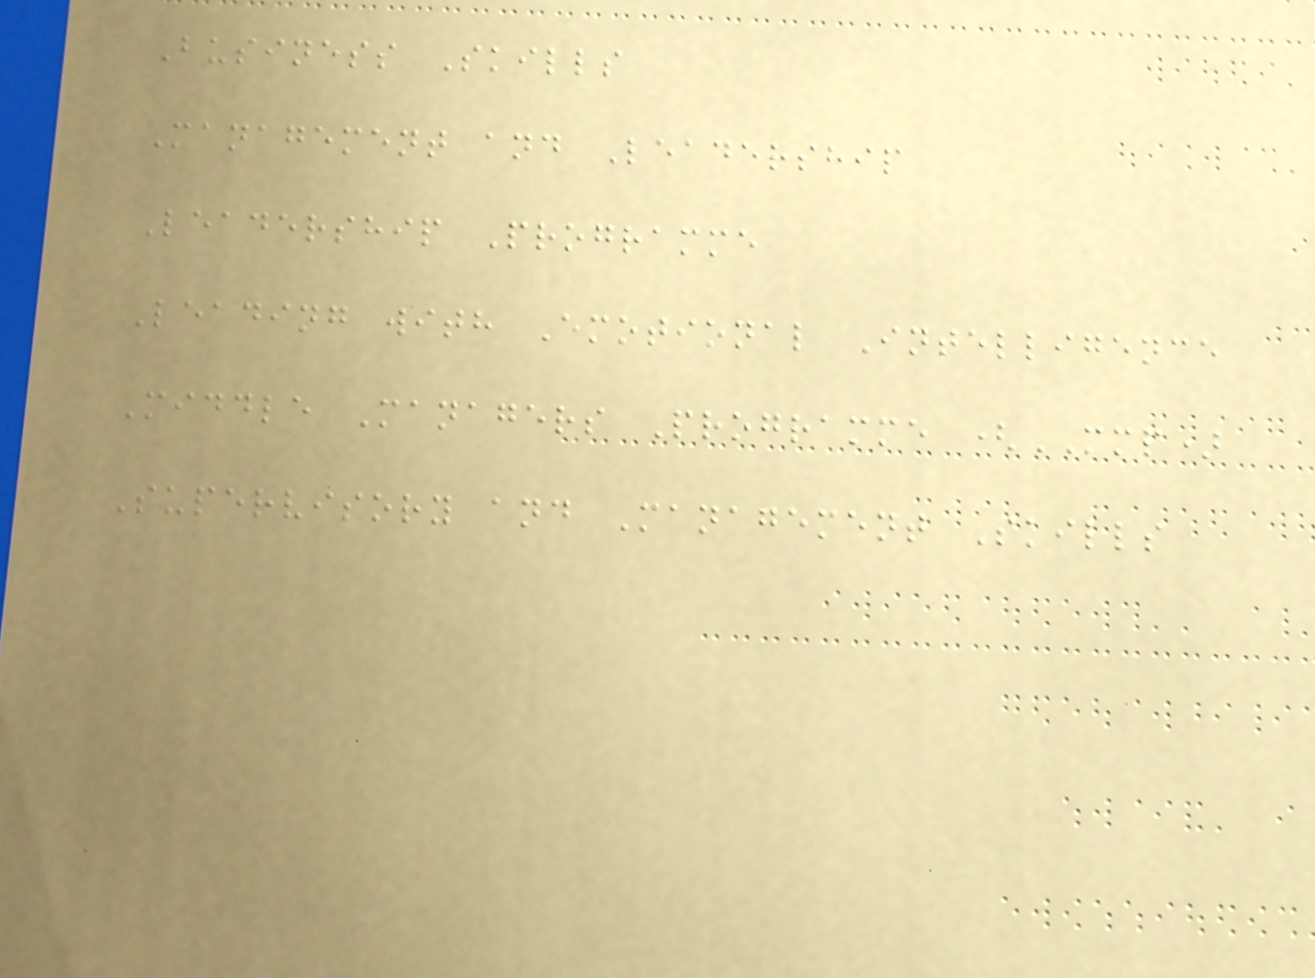Business Skills
Management and Leadership
Leadership Programme
Leading with Emotional Intelligence
Middle Managers Programme (MMP)
Supervisory and Management Skills
